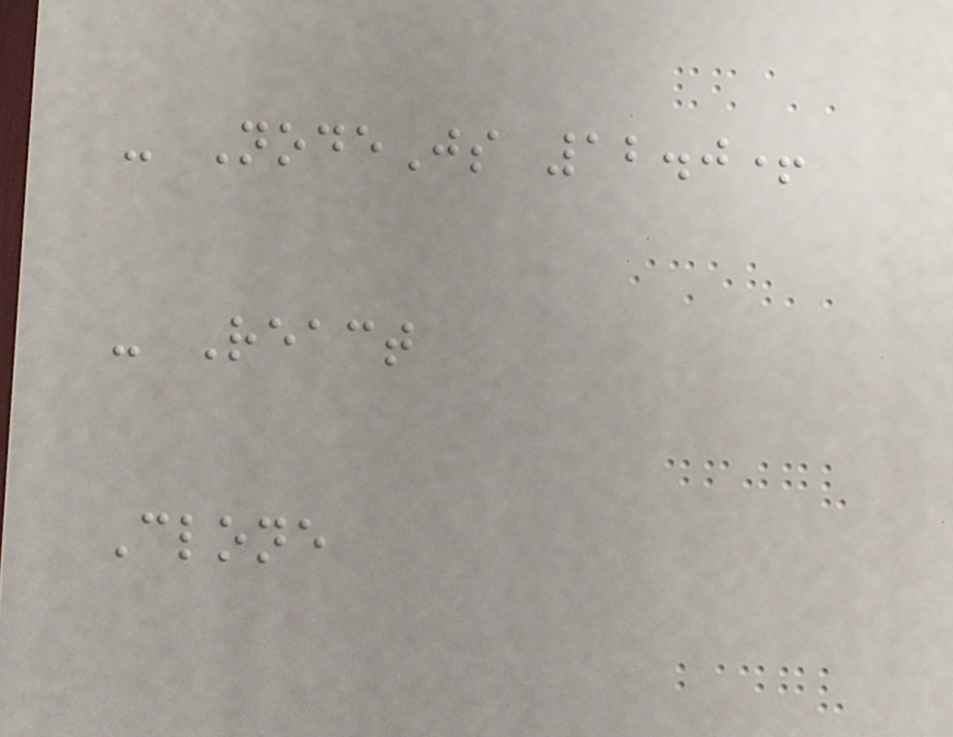- NodeJs 12.0+
- React
Clone
